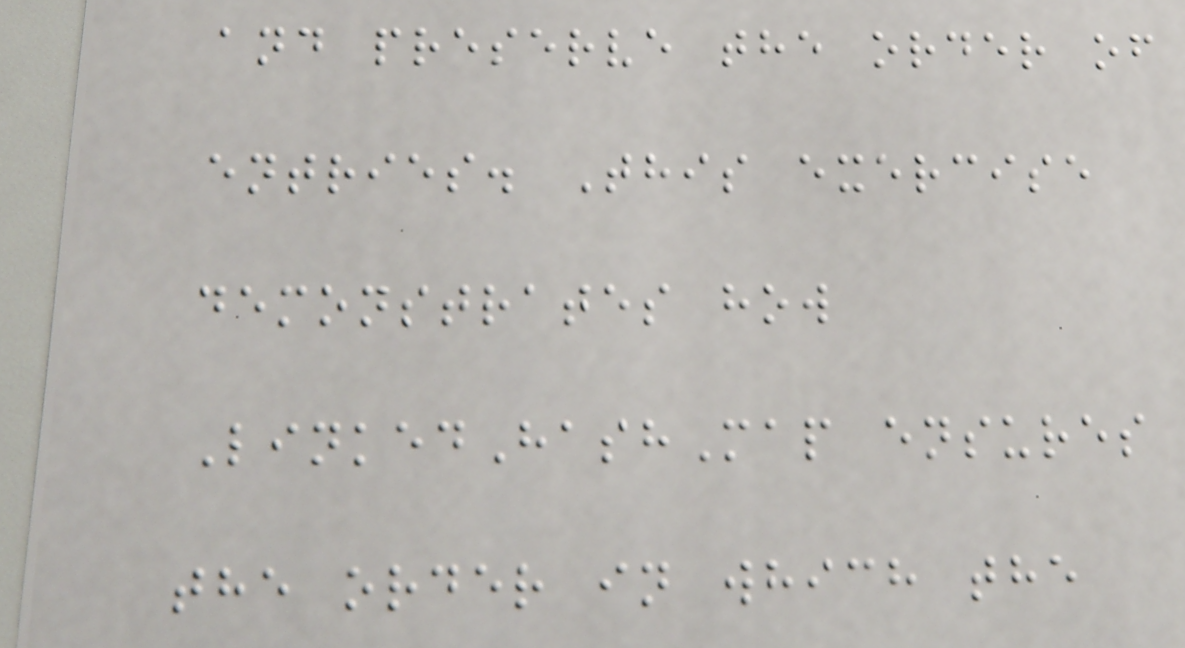and preserve the order of
entries. This exercise
demonstrates how
LinkedHashMap ensures
the order in which the
